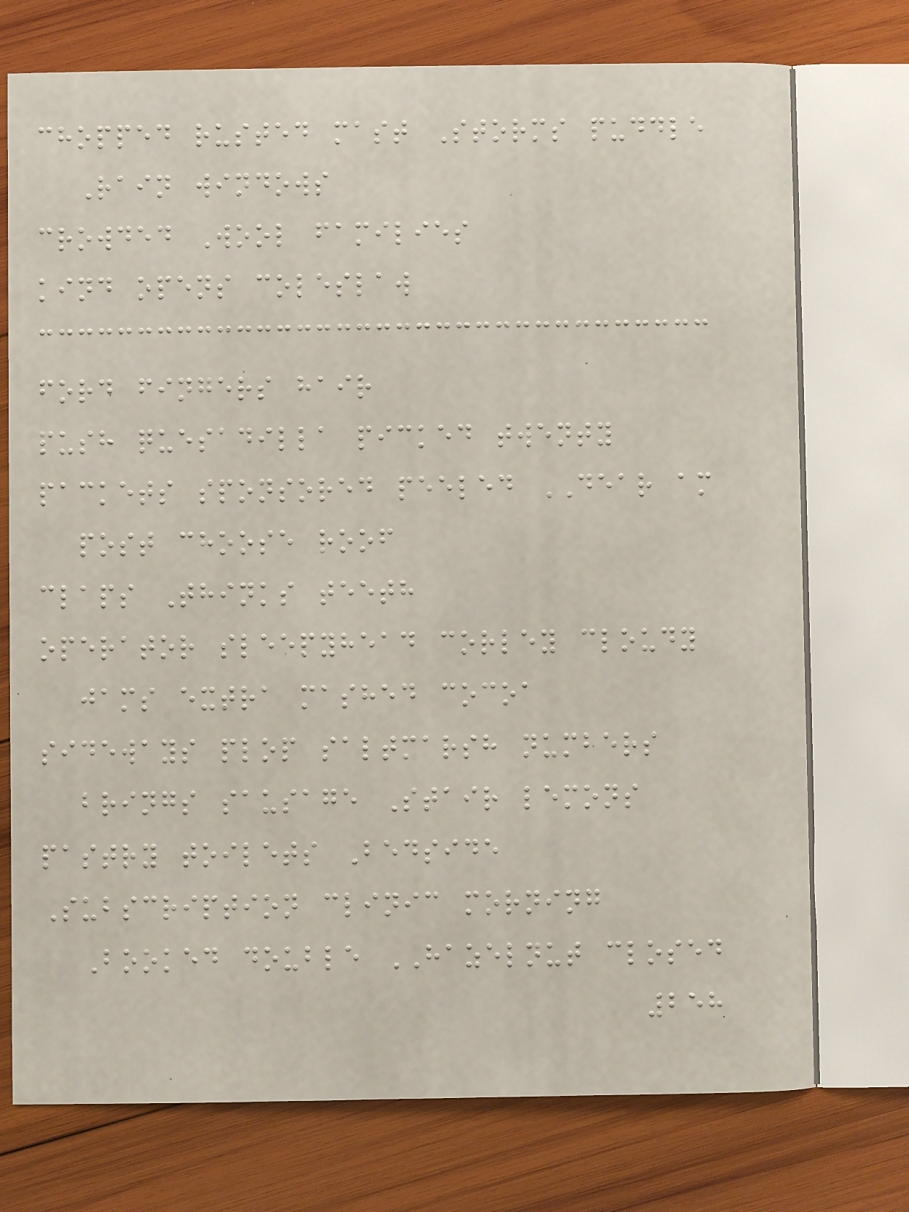chopped rusted mast Storms puddle
Rain windows
crowded Wool families
kind opens coleslaw
ford fingers hair
push quesadilla picked twenty
packets sponsored peeled DEAR am
post choose roof
claps Thinks teeth
operator sleepyhead corley cloudy
jams extra mashed cocoa
sideways plop saltmarsh numbers
brings sausage Stair lemons
pastry toilets Bedside
Subscription clinic morning
Booked double HAZELNUT closed
258
